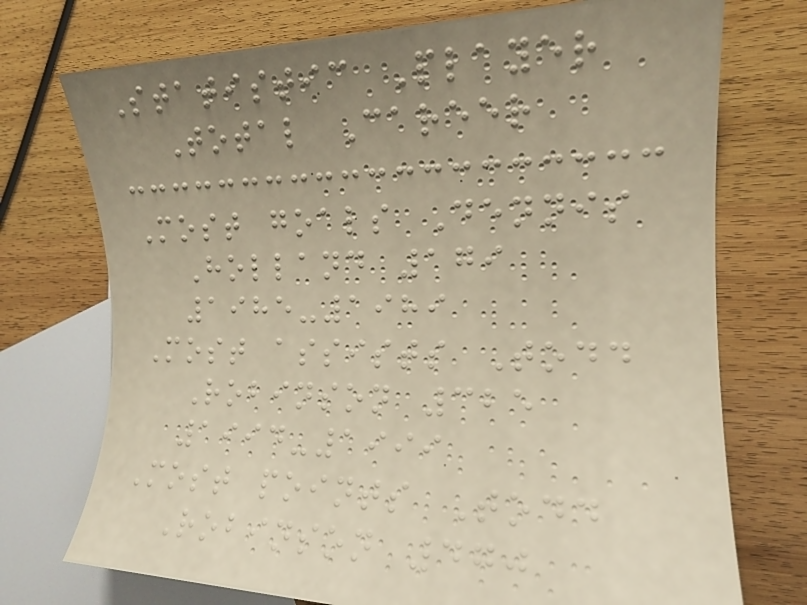Statistic Player
Total Career
Most goals Dennis
Holland 179
1985-1989
Most assists Todd
Robinson 325
1994-1999
Most points Todd
Robinson 470
